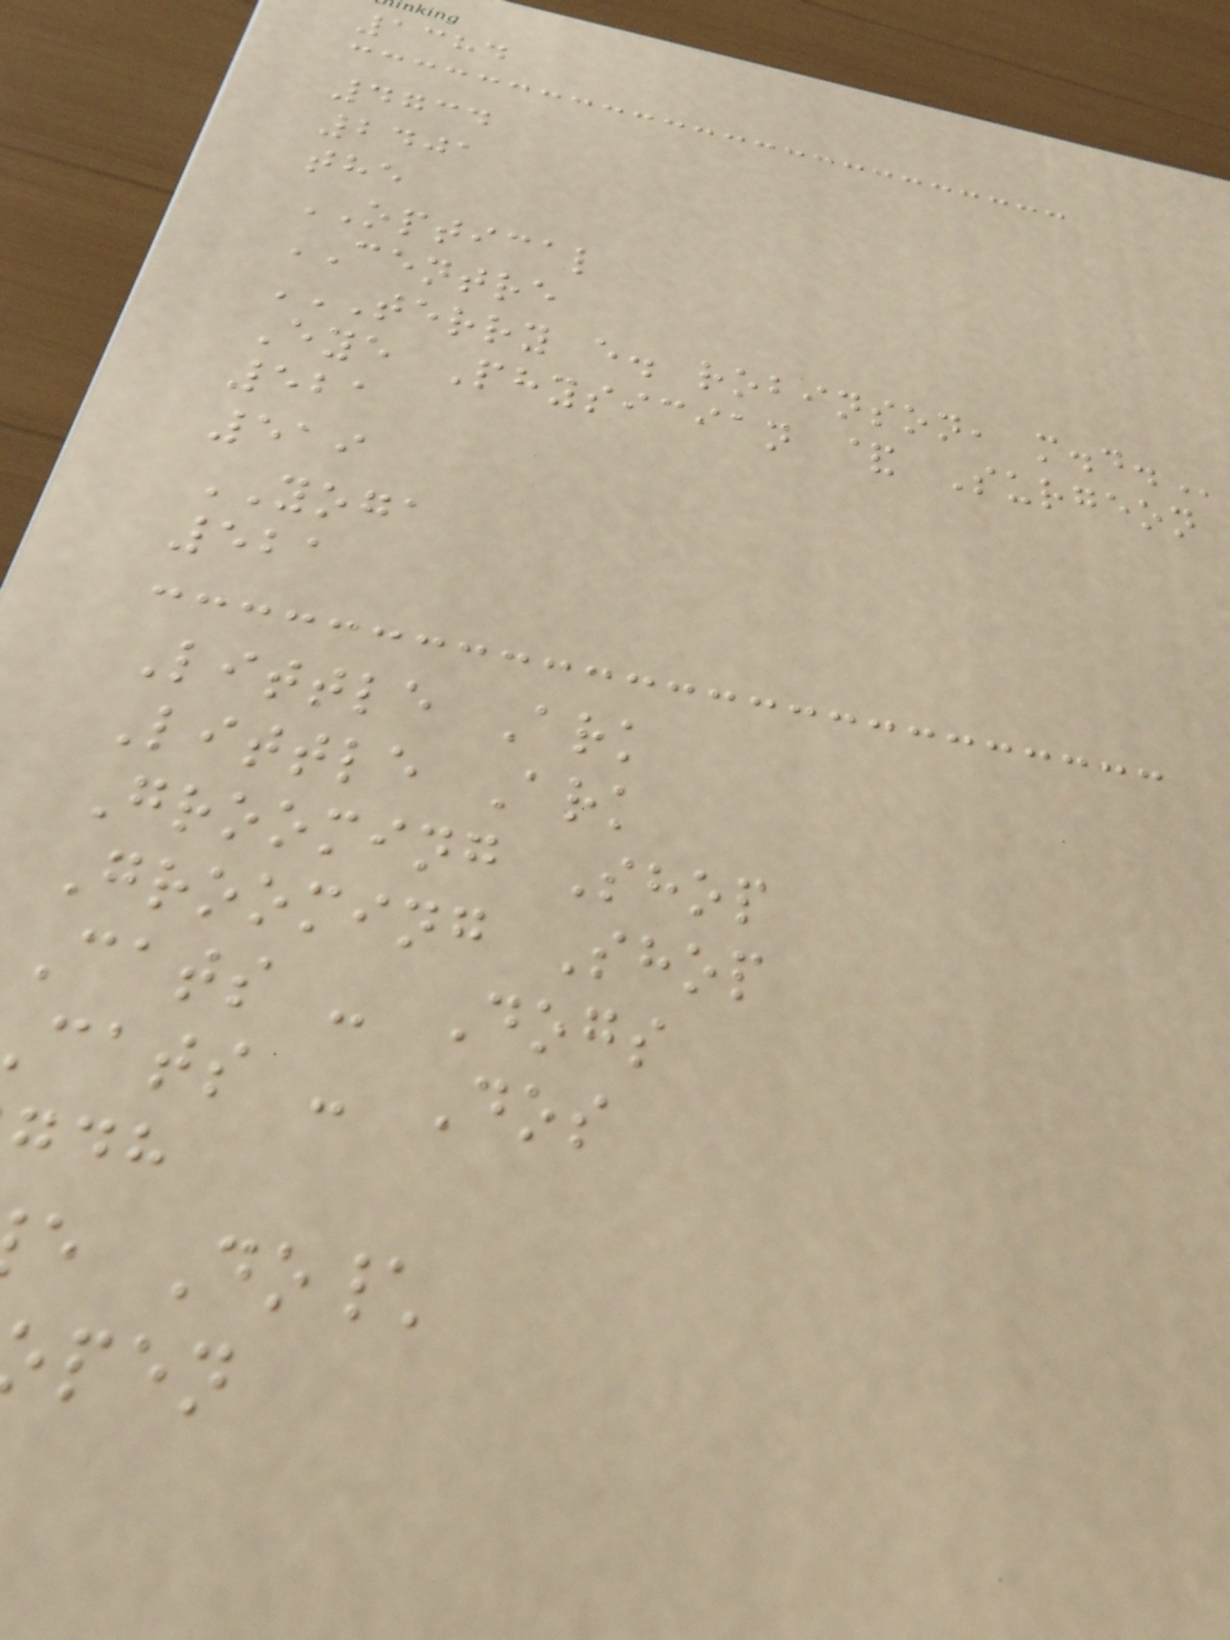1384
4734
2401
the
OPTICAL
CENTRE
TERRY E. ROBINSON, M.D.
Eye Physician & Surgeon
521
519
YOGA
521
Little Ark
Little Ark
Grooming Shop
Grooming Shop
Cats - Dogs
cats - Dos
e Do\
